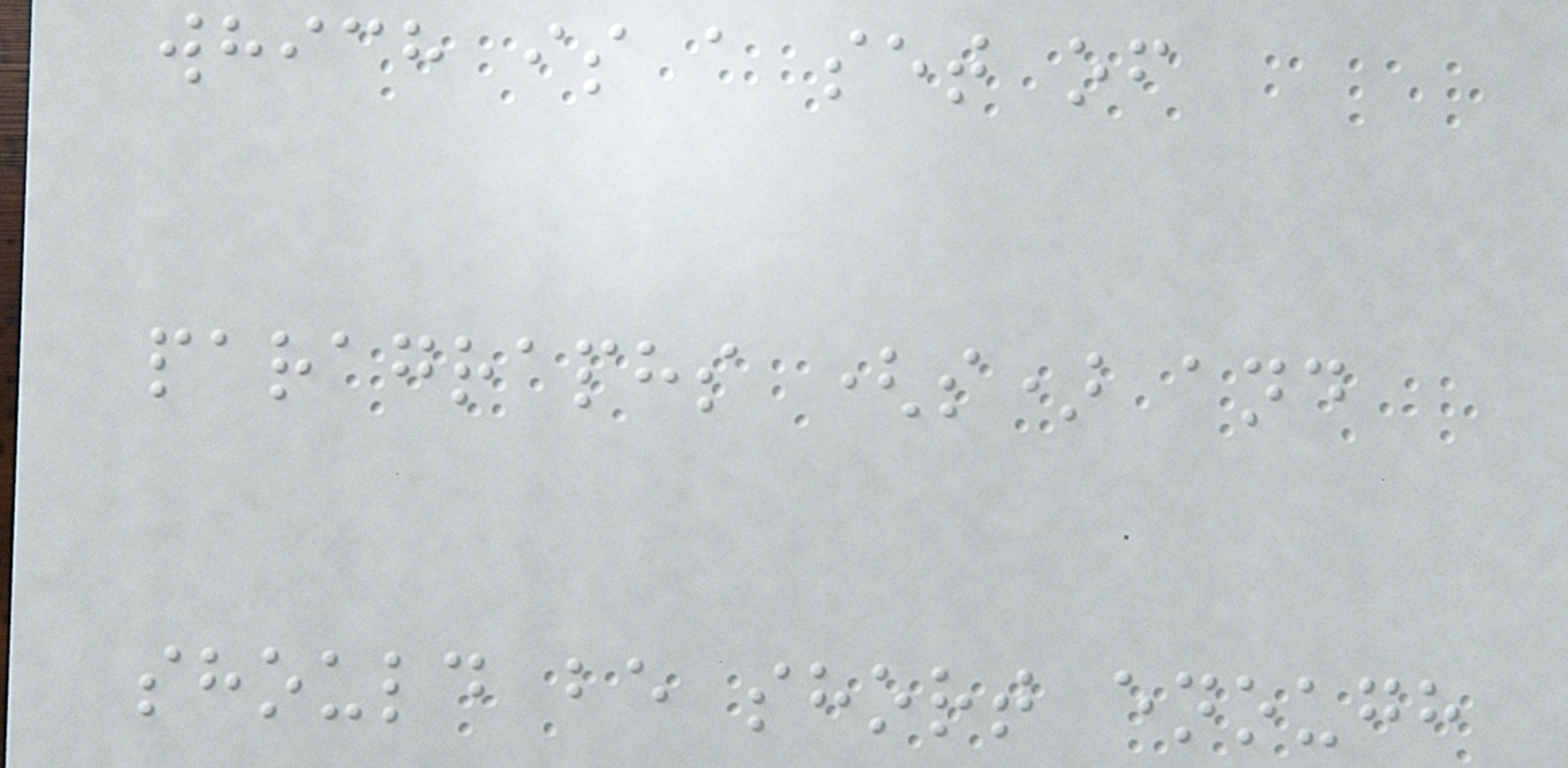which is a set of
paragraphs (s) and
should be short enough
